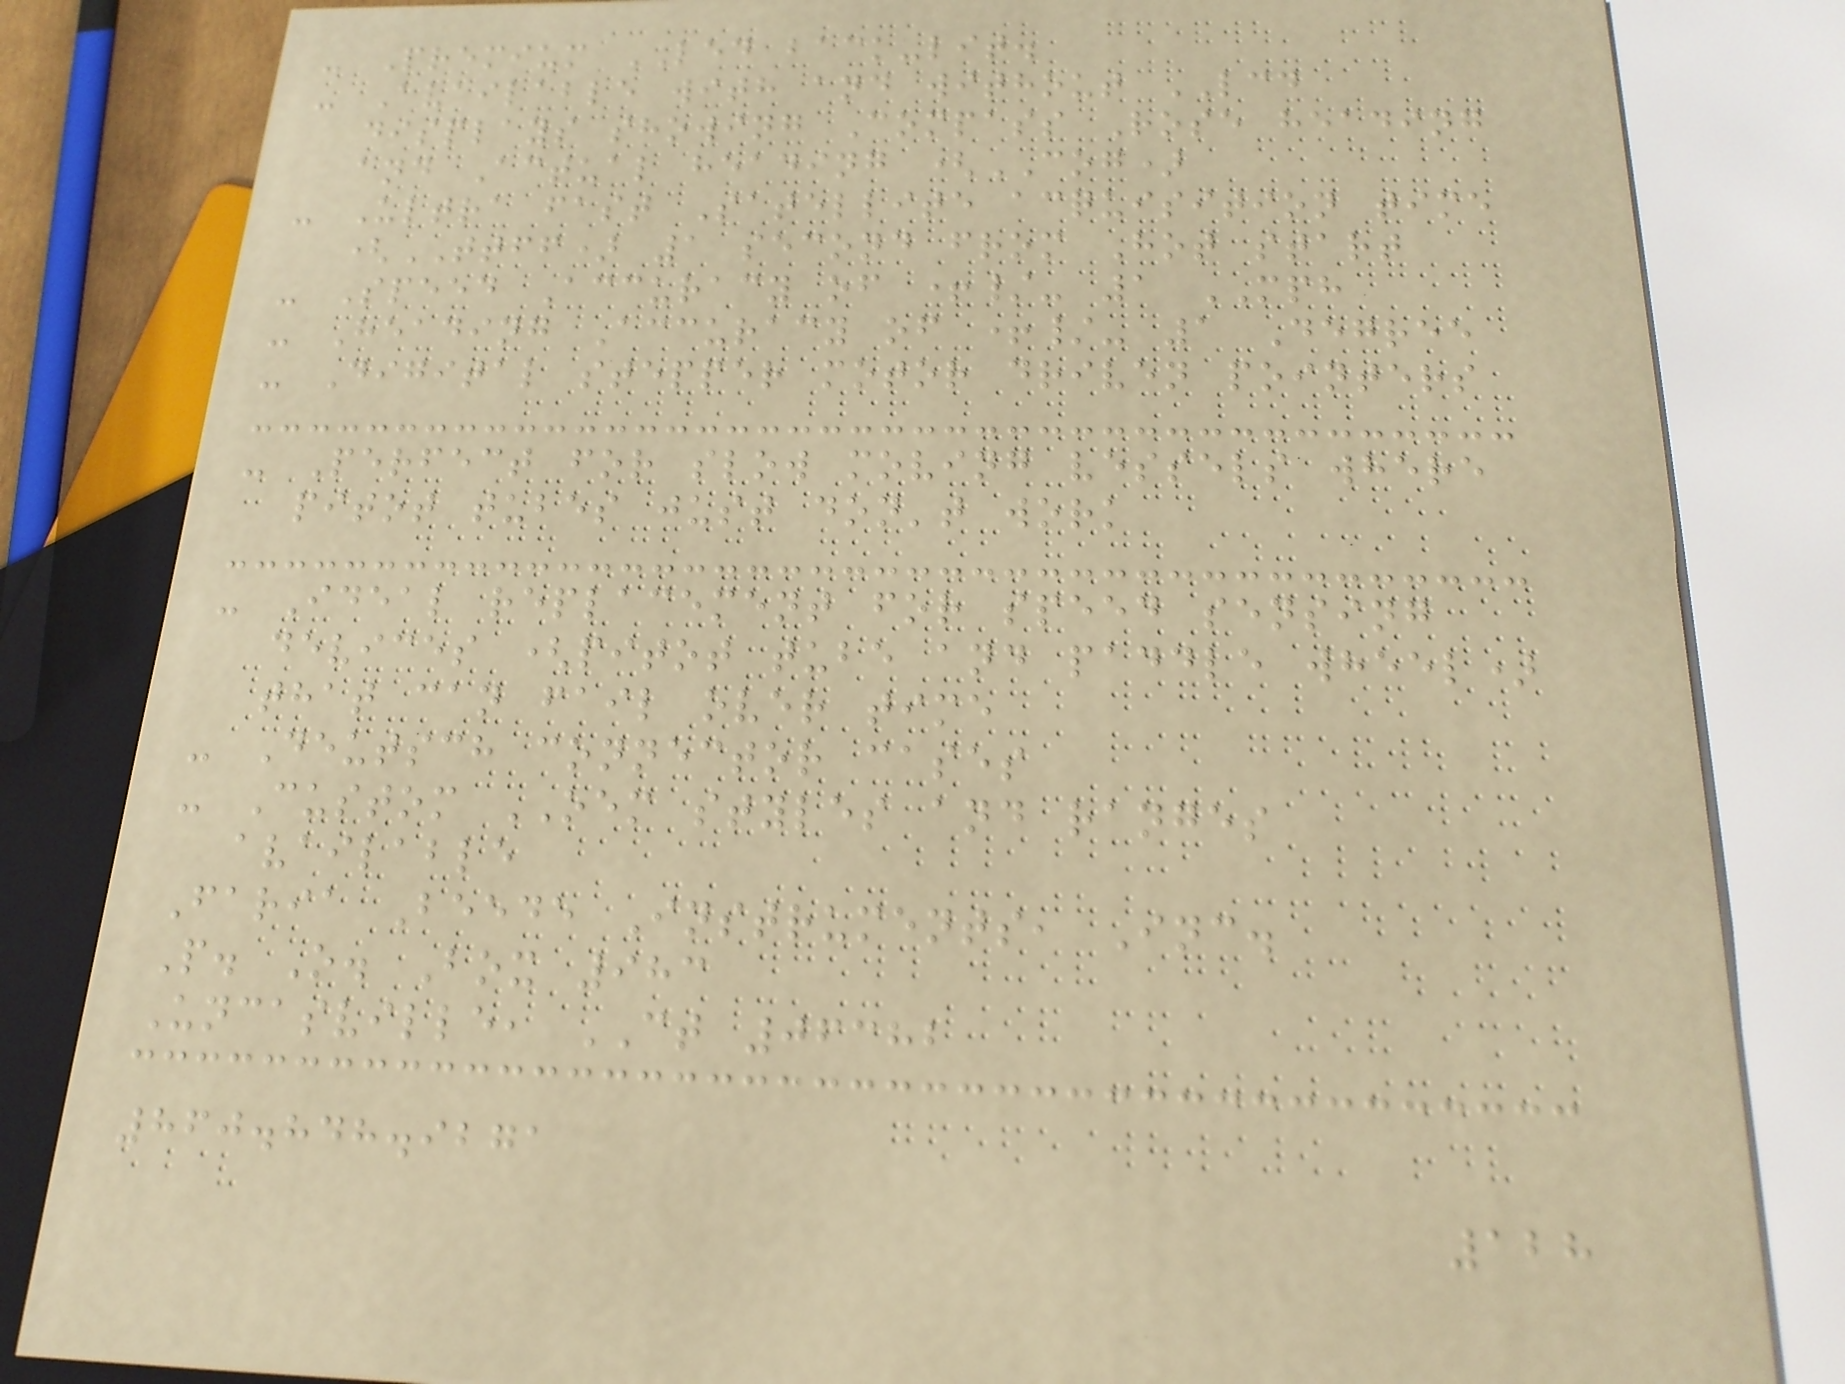- Premium LED back-lit.
- Available with and without LCD
displays showing Compass Rose heading
and Actual heading (COG)
- Ultra fast Satellite acquisition time
(TTFF) 1 second from Hot start
- Speed Accuracy of +/- 1 MPH
- Heading Accuracy of +/- 1 Degree
- Digital stepper motor driven pointers
- Perfect for slow moving vessels where
pitot tubes just don't work
- Ideal replacement for speed sensing
devices (pitot tube and paddle wheel)
that can fail over time
- Deutsch connector cases
- Custom OEM styles and ranges
available
Faria Beede Instruments, Inc.
P. O. Box 983
Uncasville, CT 06382
860.848.9271
128
